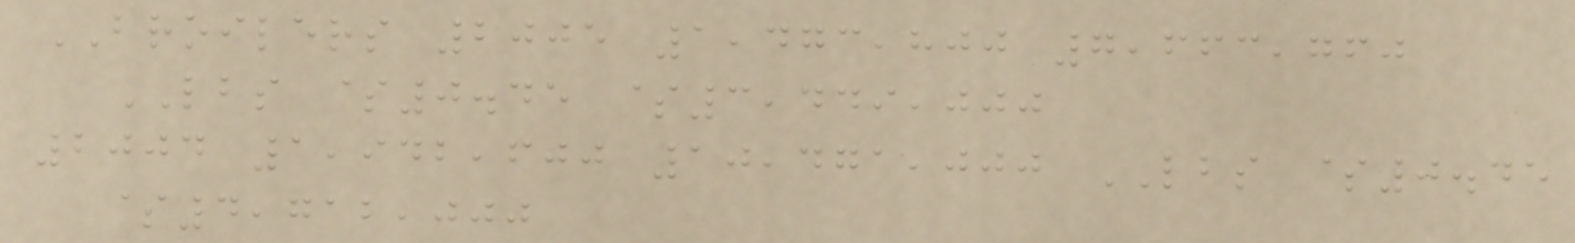BROILERS 2005 1,473,800 7,663,760
LBS $0.45 $3,449,000
2004 1,942,600 10,471,000 LBS $0.45
$4,712,000
